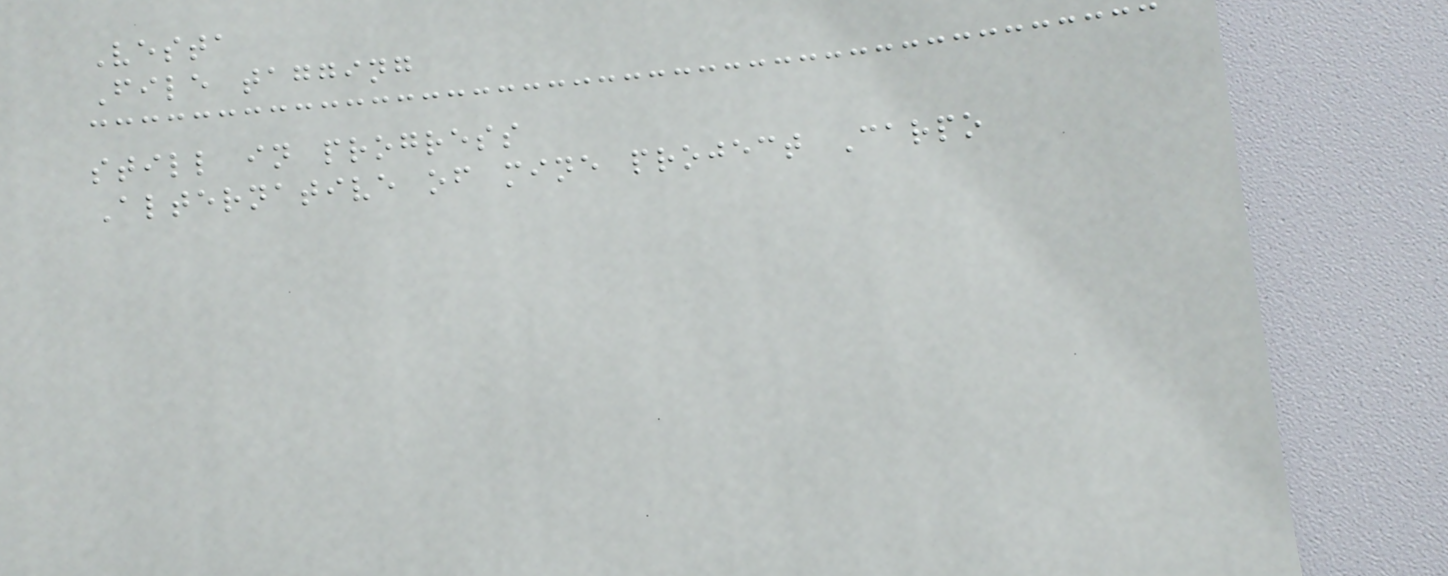Vesta
File tagging
still in progress
Alternative of mine project Carpo
